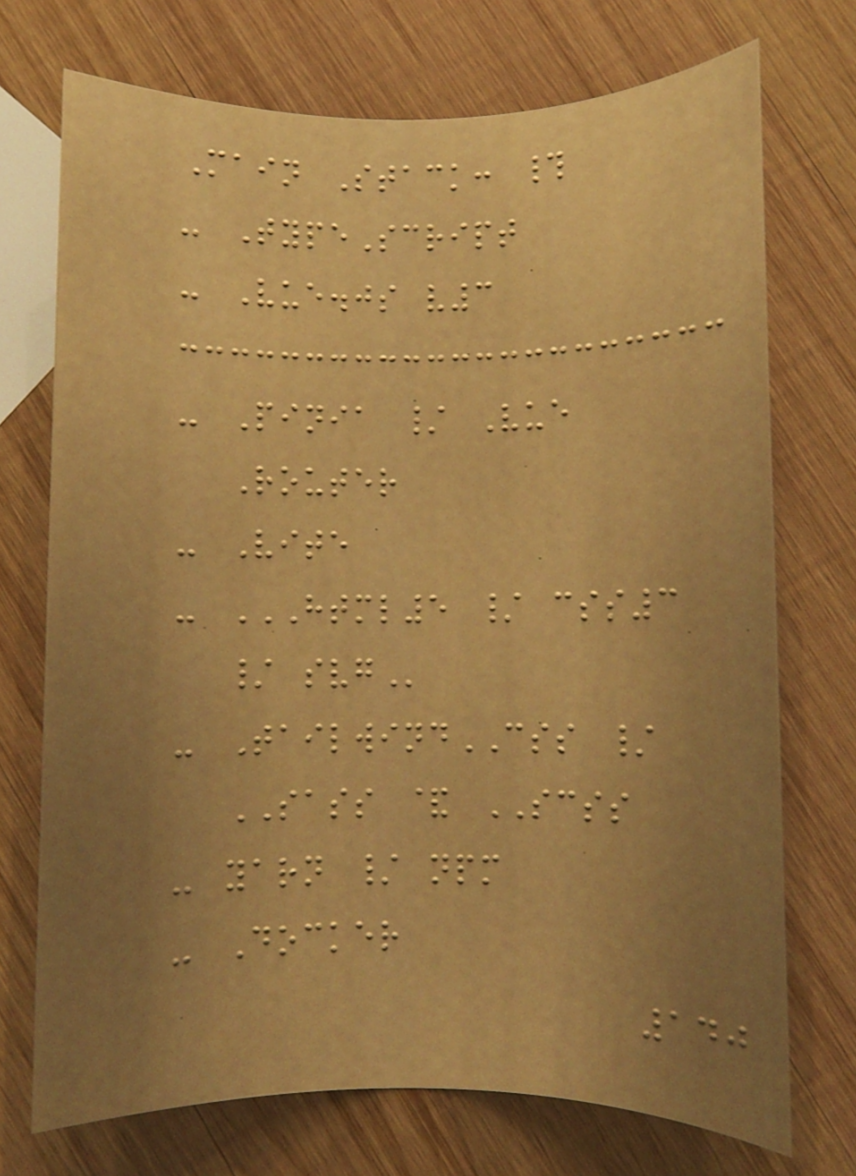Main Stack: #
- TypeScript
- Vue.js v3
- Pinia / Vue
Router
- Vite
- HTML5 / CSS3
/ SVG
- TailwindCSS /
SASS & SCSS
- yarn / npm
- Docker
140
